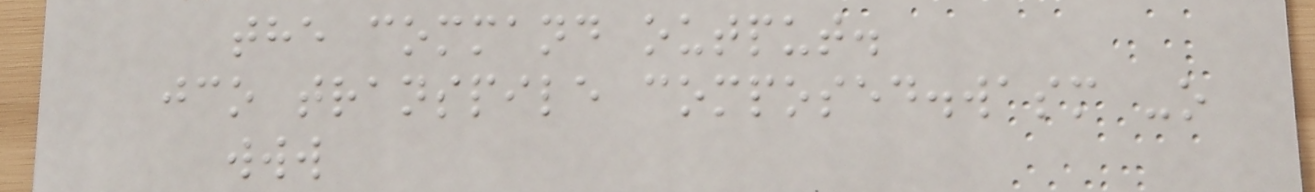the command output.
jco transpile composed.wasm -o
www
